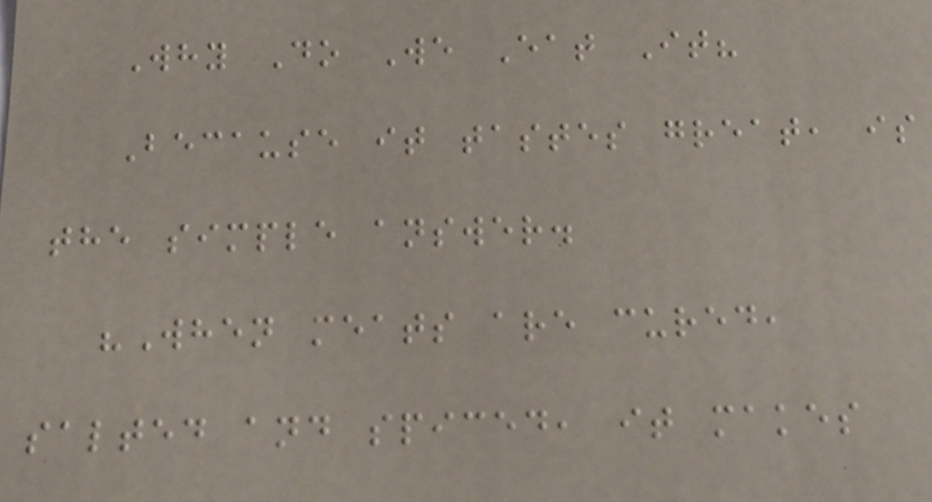Why Do We Eat It?
Because it tastes great, is
the simple answer.
"When meats are cured,
salted and spiced, it makes
